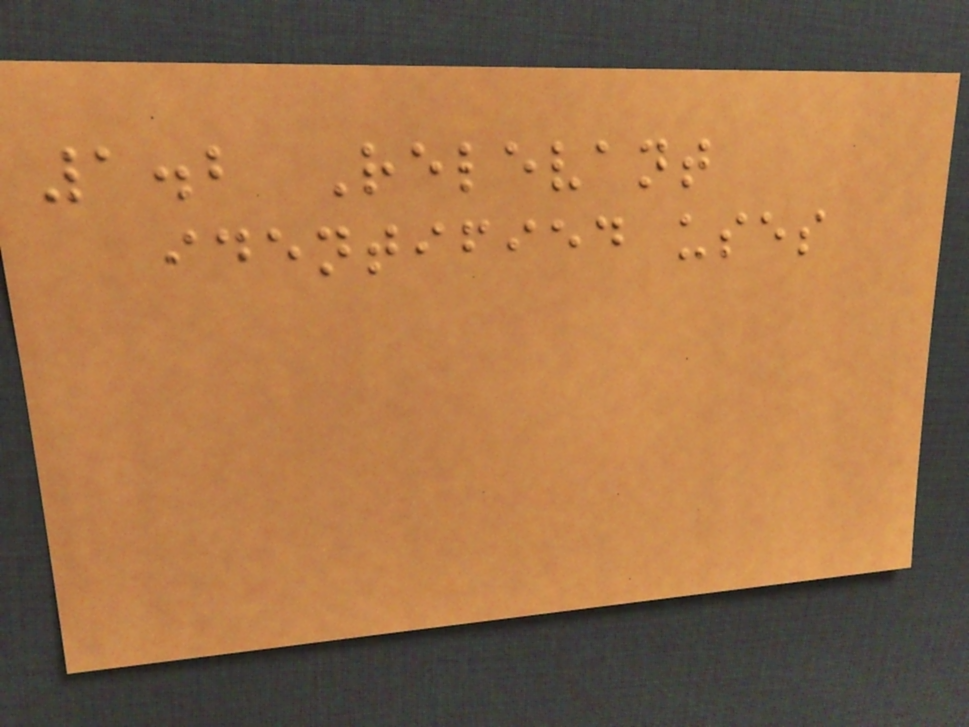1.2 Relevant
identified uses
